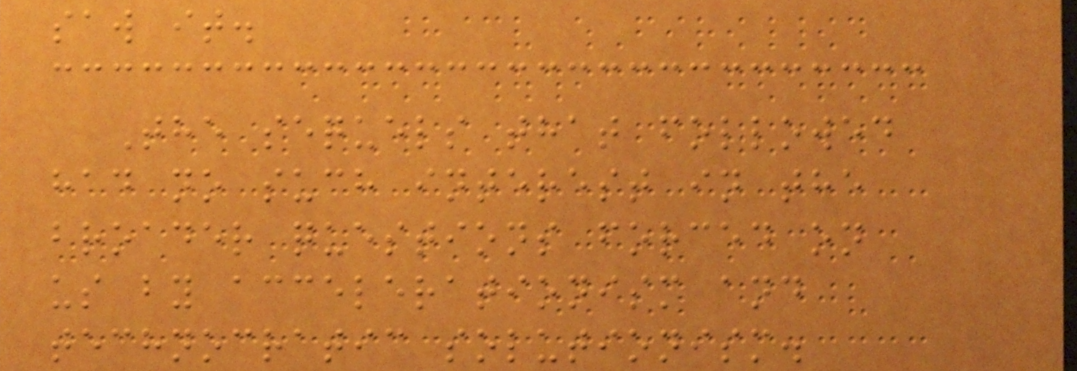saw it.
The sequels that followed
had no such interest in the
broader questions forced on
us by accelerationism and
technocratic solutionism.
